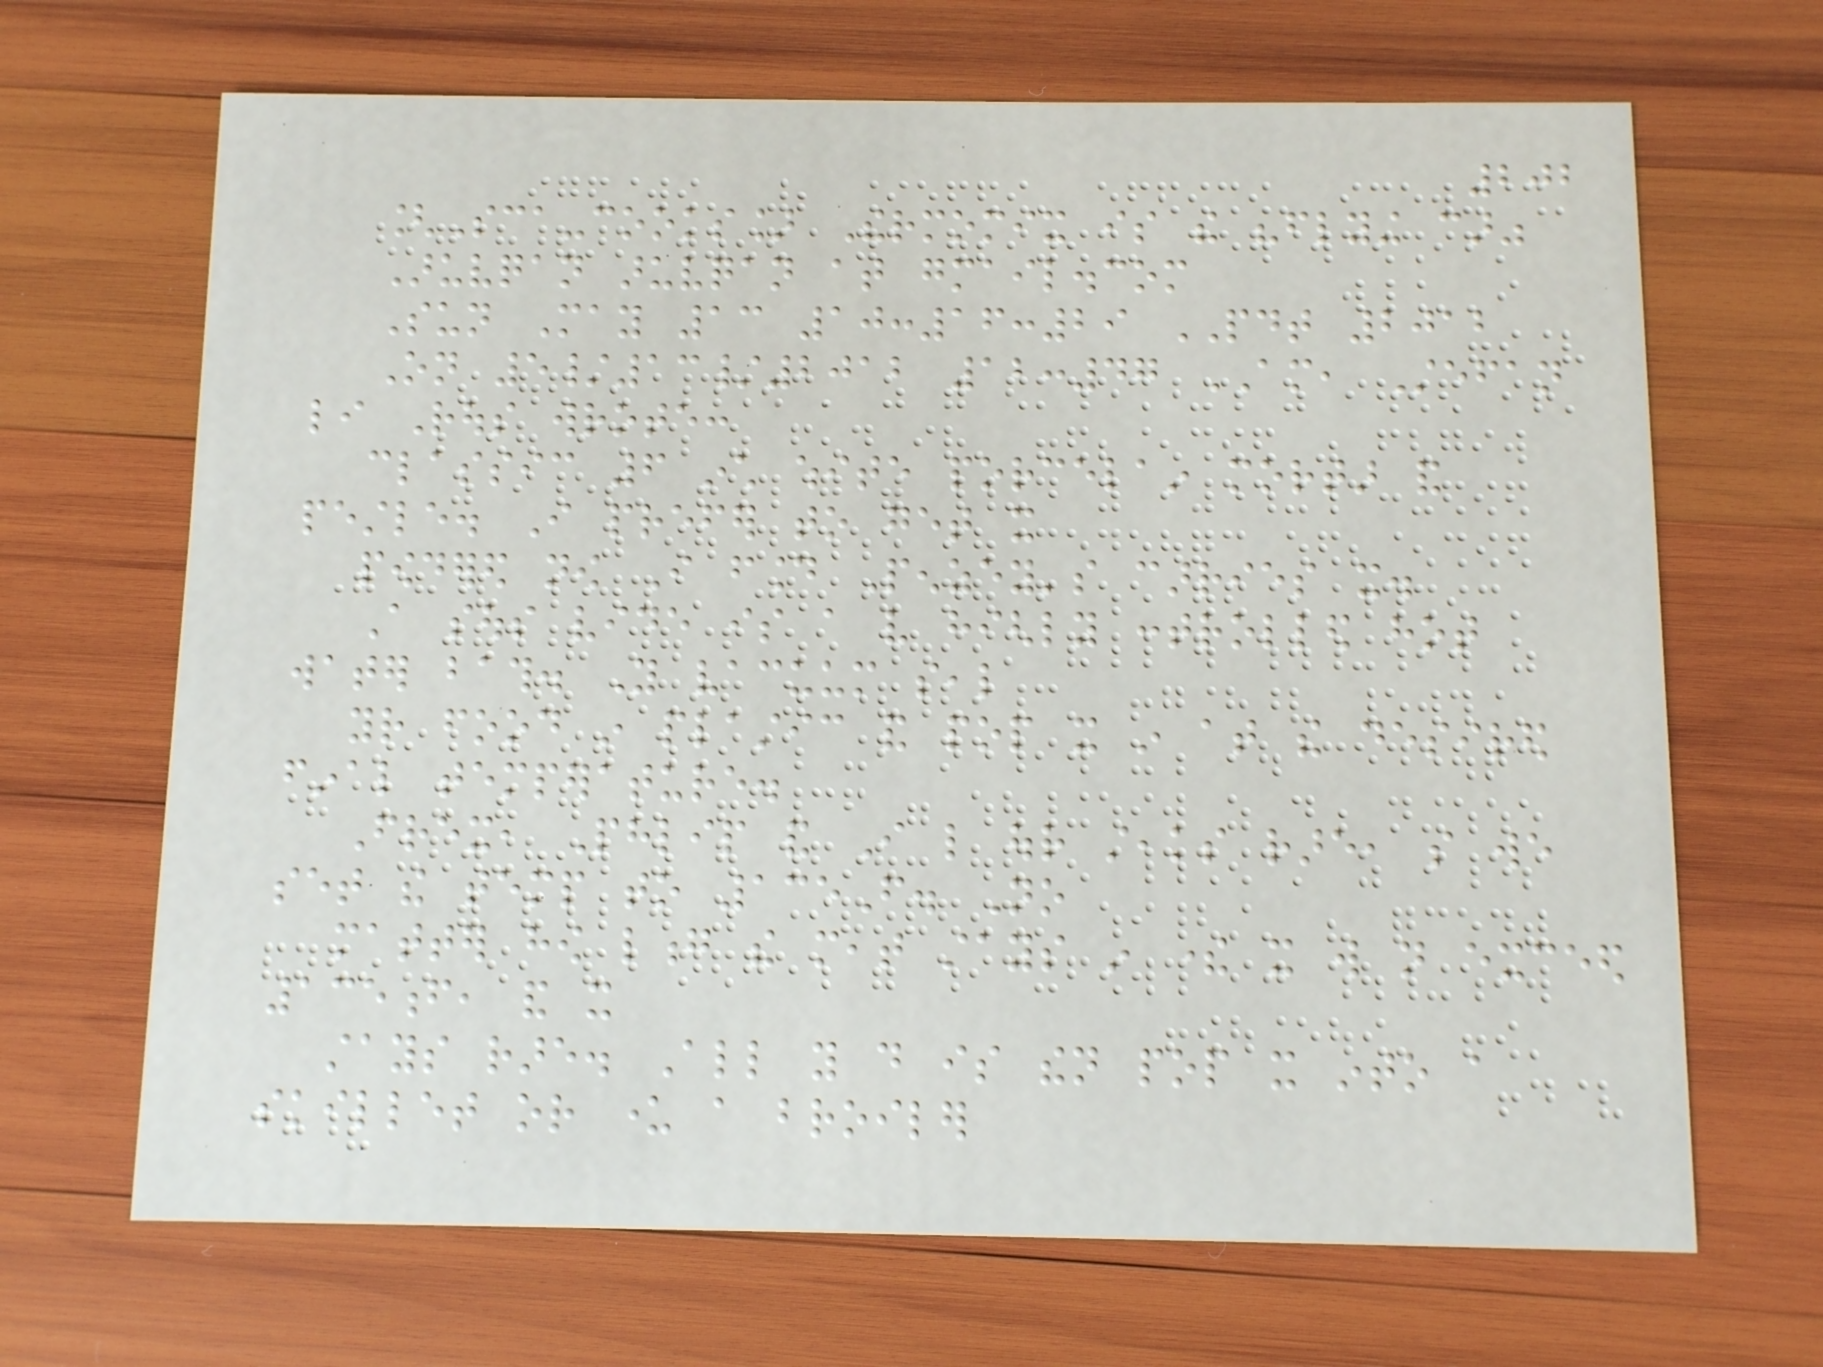202
[Sca-cooks] Thermomix is the "flying car"
Aruvqan aruvqan at gmail.com
Sun May 13 10:16:29 PDT 2012
On 5/13/2012 12:47 AM, Stefan
li Rous wrote:
classic 6 inch white porcelain mortar and
pestle. I prefer to get it
powdered now I found Penzey's carries it.
A sous vide is a very highly controlled hot
water bath. You vacuum seal
your food in plastic and pop it in at the desired
final temperature.
Frex, Phlip and I like our steaks rare, so we
set the temp to 135F. No
matter how long the meat stays in there it will not exceed
135f, and it
stays rare. All you do is then pop it into a
skillet or under a broiler
